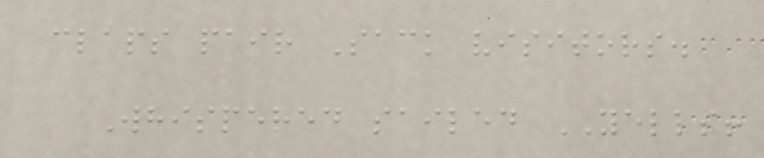claps pair Sack visitors.
Whispered sailed YELLS!
